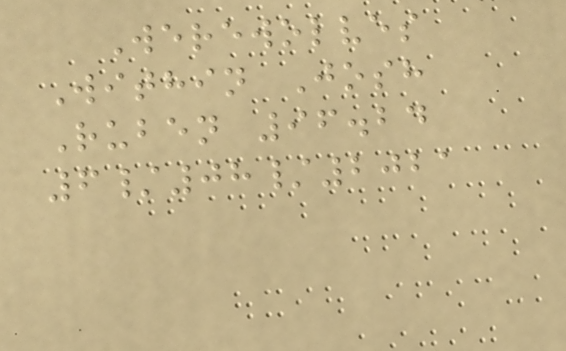Werewolves
Within Josh
Ruben 96.24
6/08/2021
